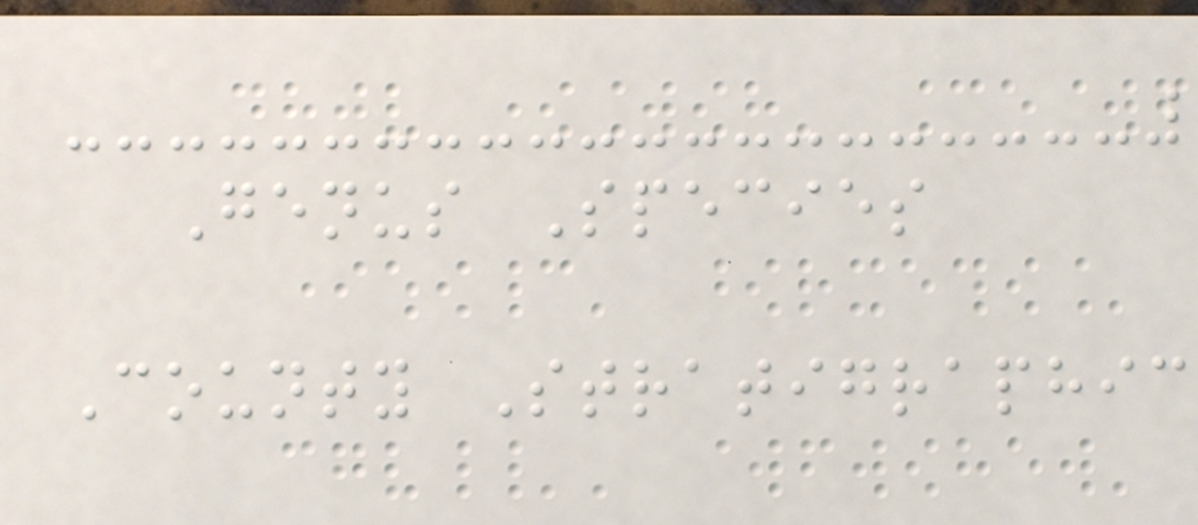Genus Species
County Stratigraphic
